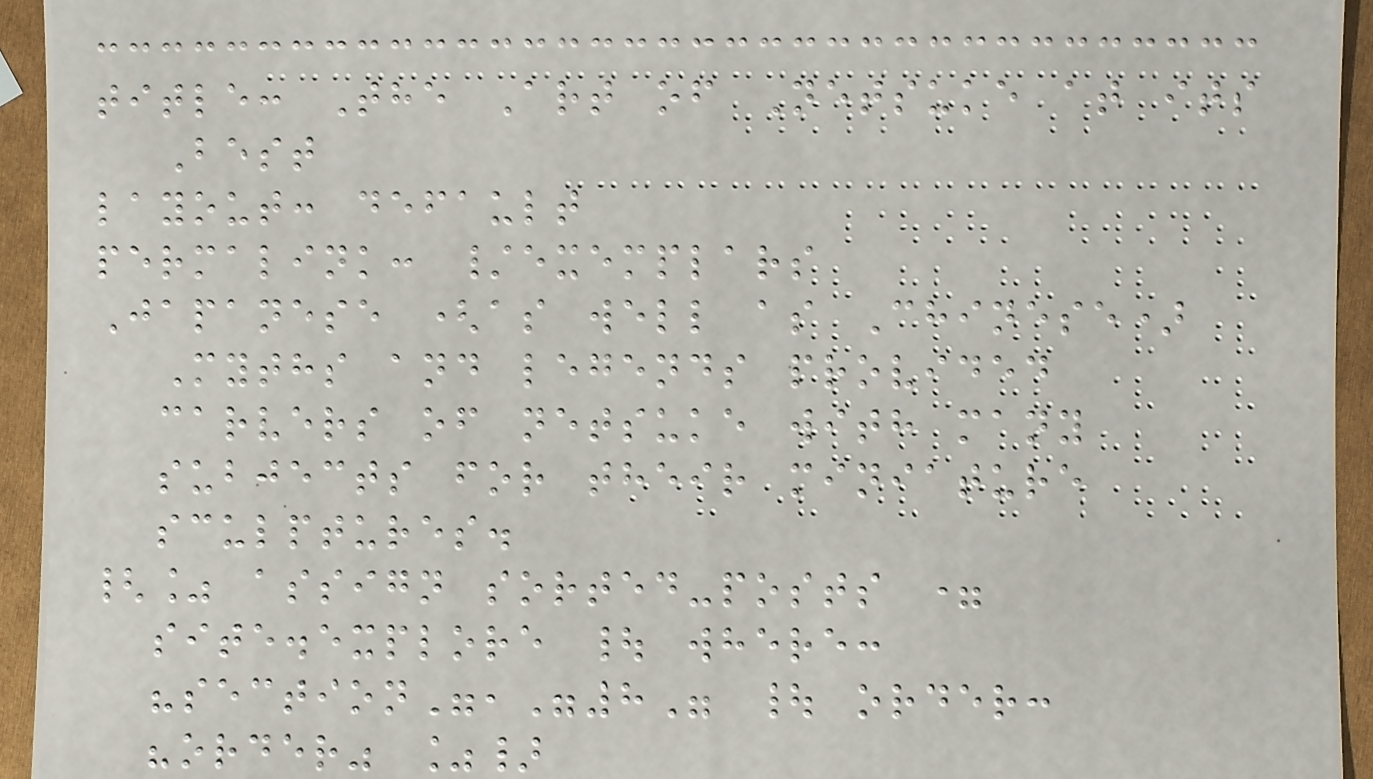title: The Art of Netsuke at its
Best
layout: default
permalink: /exemplars
Japanese (as well as Chinese)
Myths and legends provided
carvers of netsuke with many
subjects for their miniature
sculptures.
{% assign sorted-posts =
site.explore | where:
"section","8" | order:
"order" %}
